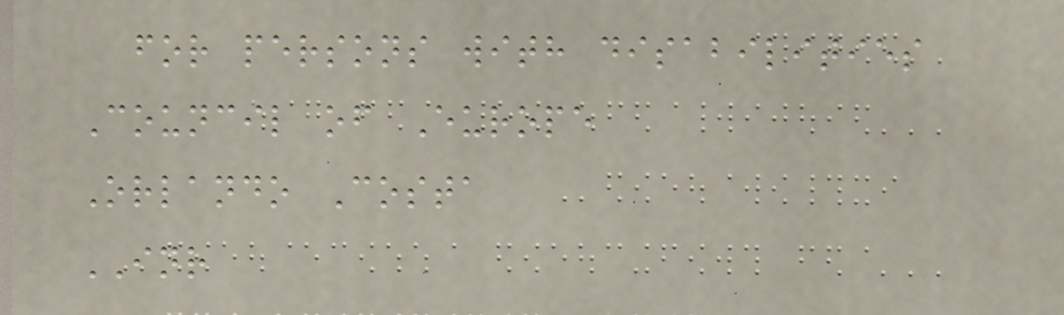for persons with disabilities
Council of Europe
Orlando Costa
INR
